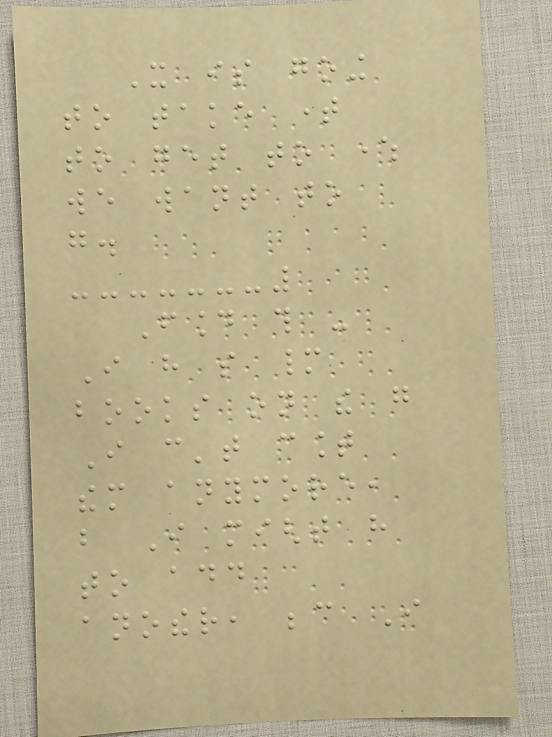It is going
to take time
to get to where
we want to
go.
Found this -
I have so many
books on the go
I can't count
them anymore,
but I might have
to add
another, because I
